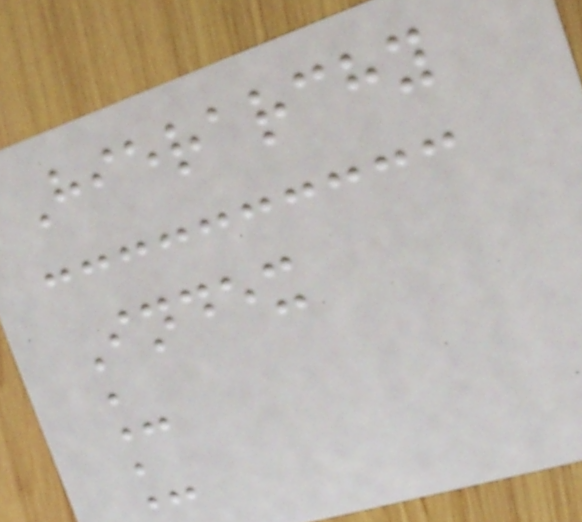Hierarchy
Index
_
_
